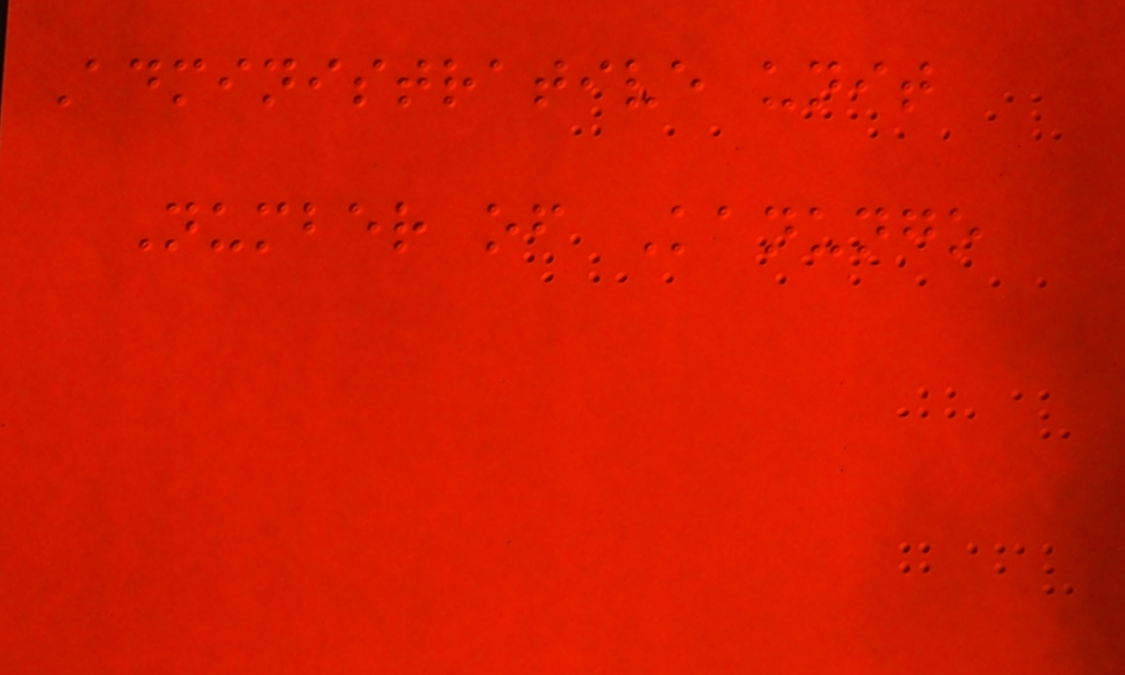Administrative unit
Number of Kanungo
